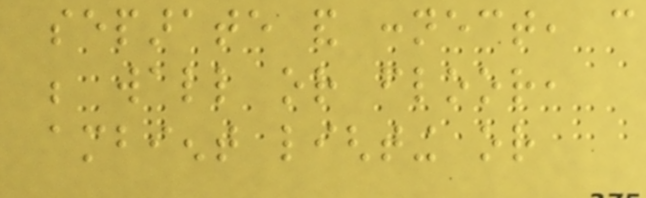separate and connect, can
be wall or floor,
ambient lighting or
